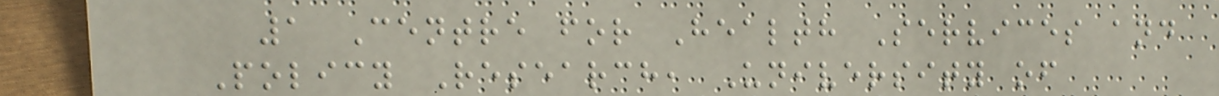1 Centre for Health Services and
Policy Research, University of
